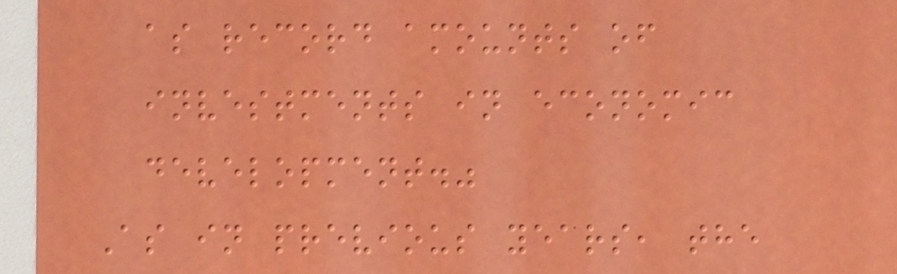as record amounts of
investments in economic
development."
As in previous years, the
